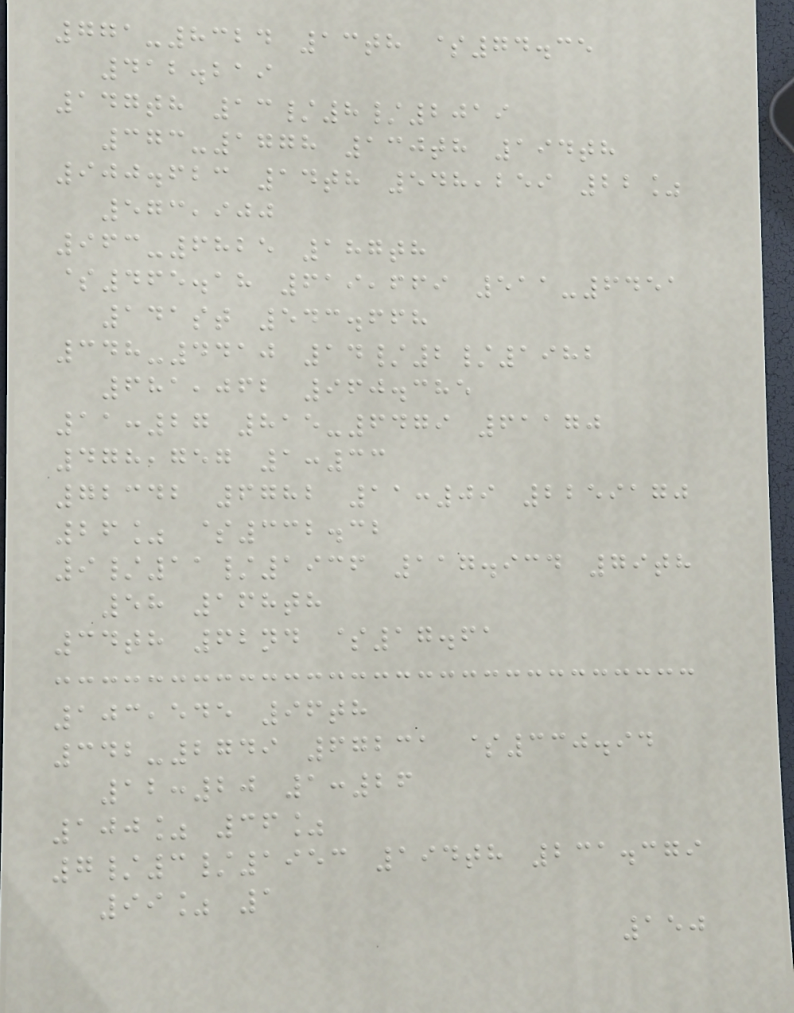771-8324 13th $74.35
412.219
147th 13/8/2019
373-1778 130th 194th
900.623 14th 548,259 22%
573,900
963-6825 187th
$465.18 619,669 511-6451
141st 543.668
348-4410 14/2/1982
681,062 960.385
11:27 815-6479 61170
478,757 1:33
72342 6782 11:09 2259170
26% $332.32
9/11/1936 117.934 79th
58 168th
34th 62nd $17.61
103,545 96th
342-2749 67231 $330.94
12:20 1:26
100% 36%
7/3/1953 194th 231.379
99% 1
150
